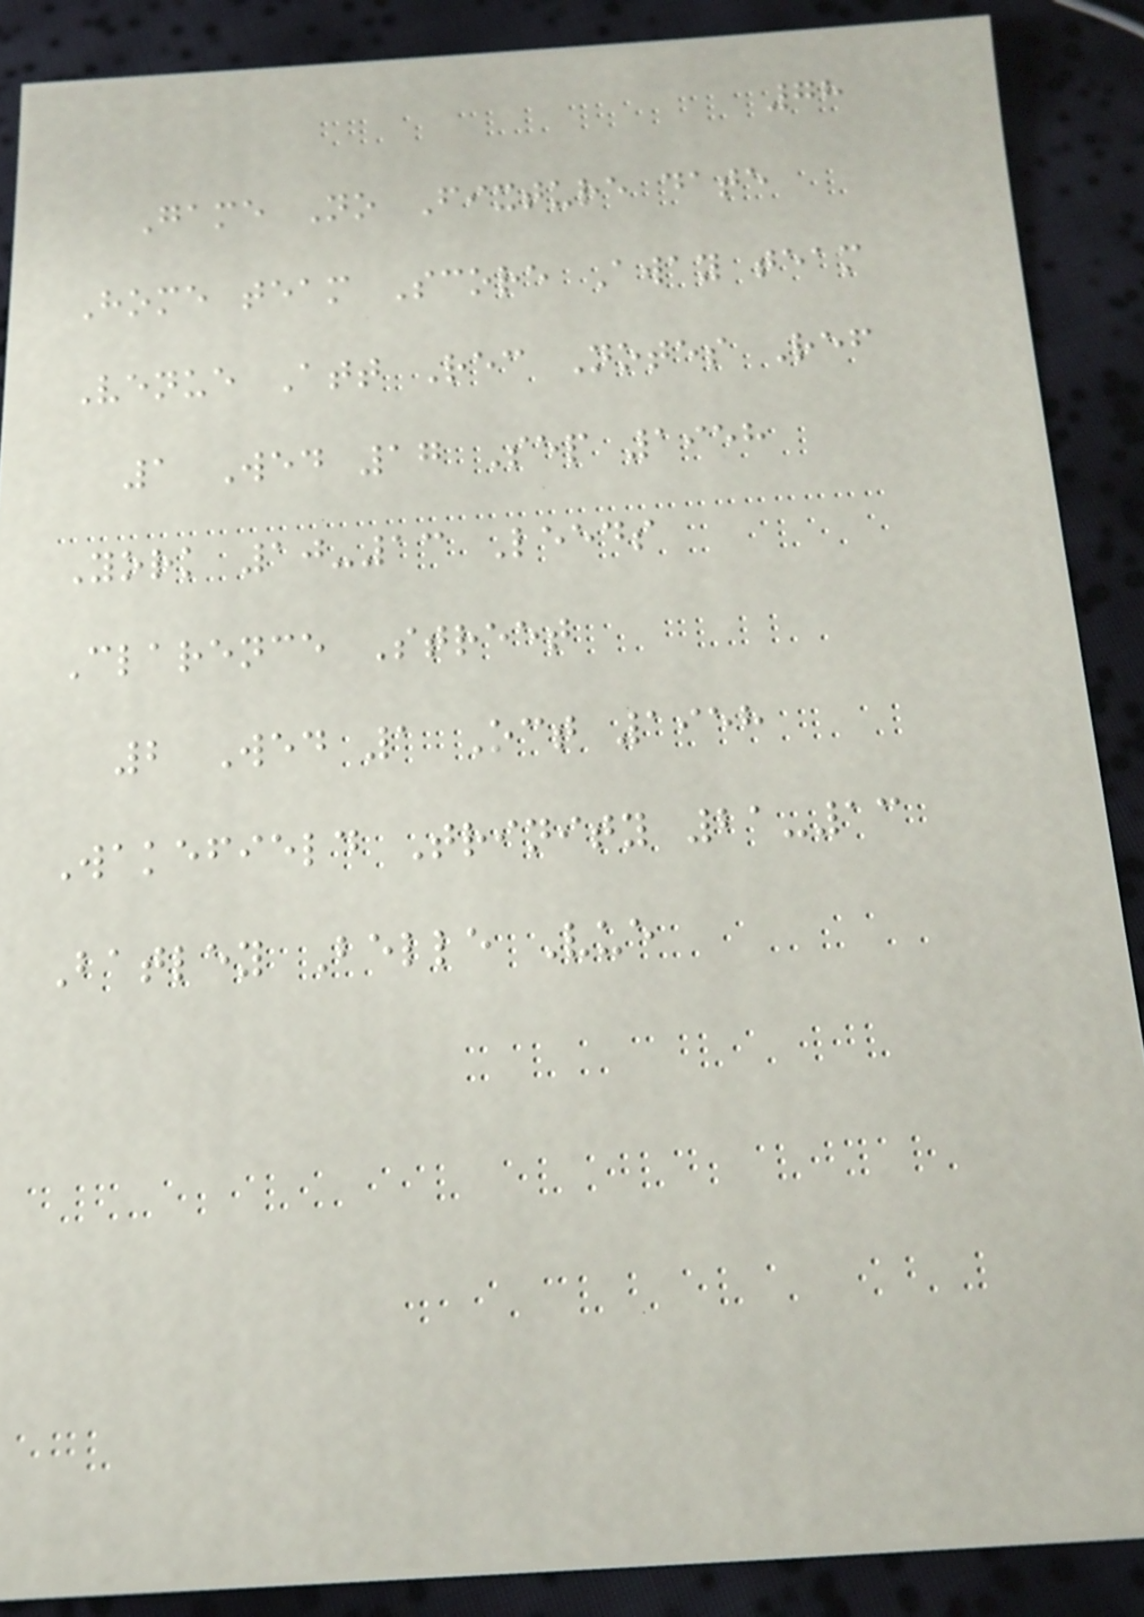78
Game No Fixture date
Home team Score Away team
Venue Att Rec Notes Ref
1 Wed 17 Sep 1958
York 10-13 Leeds
Clarence Street
2 Wed 1 Oct 1958
Wakefield Trinity 21-13
Batley Belle Vue
